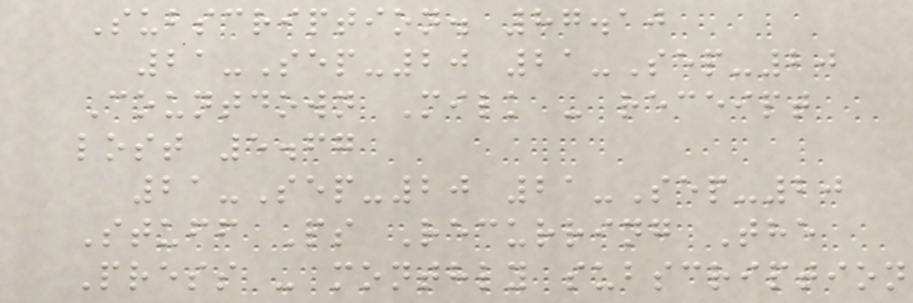Subscription. 87.10
21-Sep-20 21-Sep-20
Countdown Milk - receipt
lost 5.67
21-Sep-20 21-Sep-20
Stuff Ps Recurring The
Press - monthly subscription
